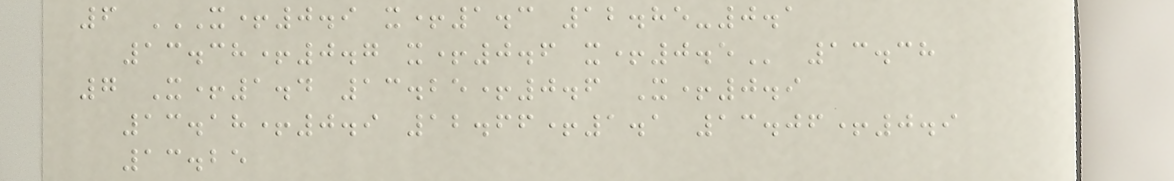6 X+0.9 X+1.3 12.85-0.1
13.38+0.7 X+0.6 X+0.5 13.38
7 X+1.4 13.25+0.6 X+0.9
13.18+0.9 12.66+1.1 13.06+0.9
13.25
